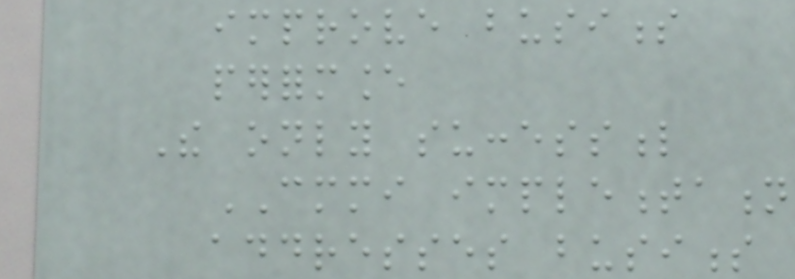improve business
performance
The only successful
CMMI implementation
addresses business
